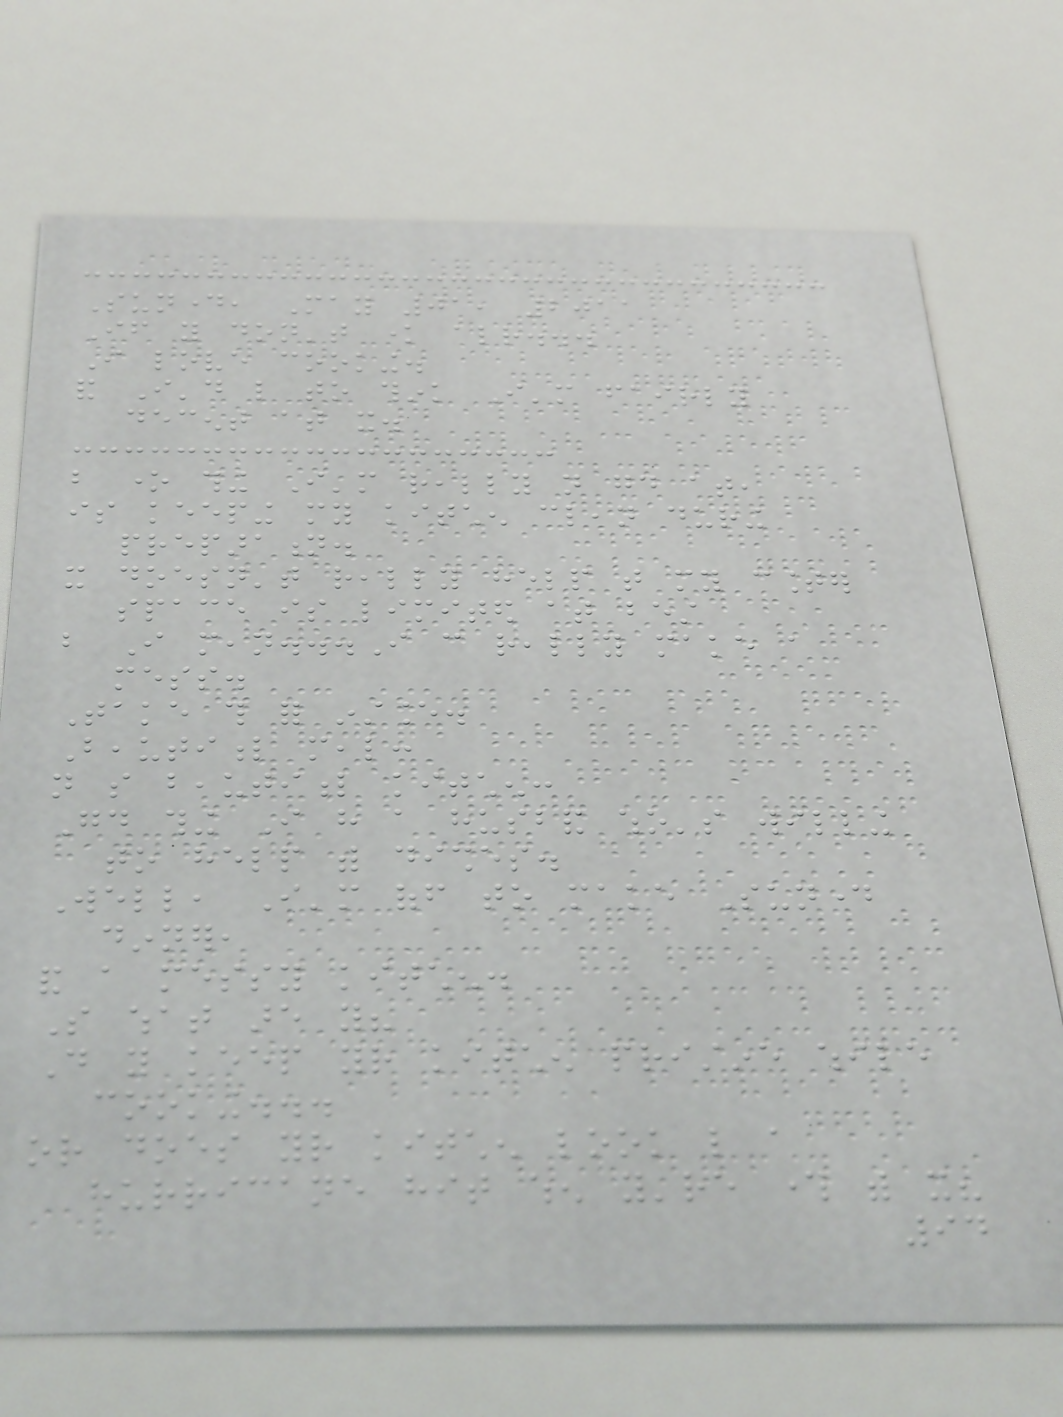Sunday, May 01, 2011
If you don't know already...
I love cooking.
and I'd like to think I'm fairly
decent at it.
but one thing I'm really not good at,
is keeping my kitchen clean during
preparation.
it doesn't really help that my counter
space is limited at best
but I mean...I can really make a
mess.
Take this for instance.
Beautiful meal:
not so beautiful kitchen:
Good thing I have a husband who's willing
to help with dishes.
Well, I'm off to make Sunday
dinner,
and a messy kitchen.
So what are you?
Do you keep your kitchen pristine while
cooking...
or does your kitchen look like a
hurricane hit when you're through with it?
94
